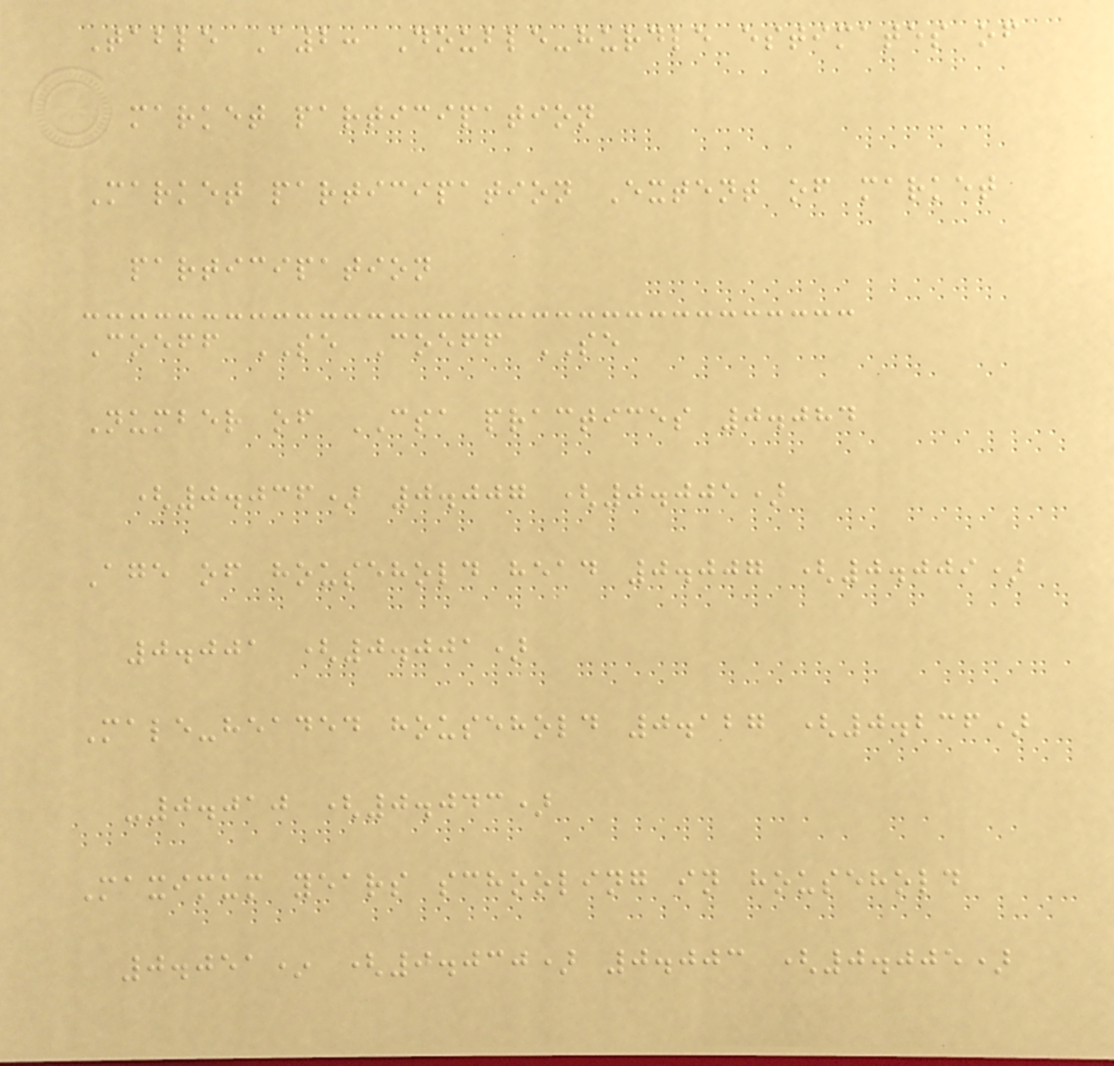Table A2: Double-hurdle estimates of
market participation
Market participation Extent of market
participation
Coeff SE Coeff SE
Number of CSA practices 0.084
(0.036) 0.007 (0.005)
Age of household head 0.007 (0.009)
0.001 (0.001)
Male-headed household 0.127 (0.236)
-0.010 (0.043)
Maximum years schooling in household
0.051* (0.030) 0.003 (0.005)
